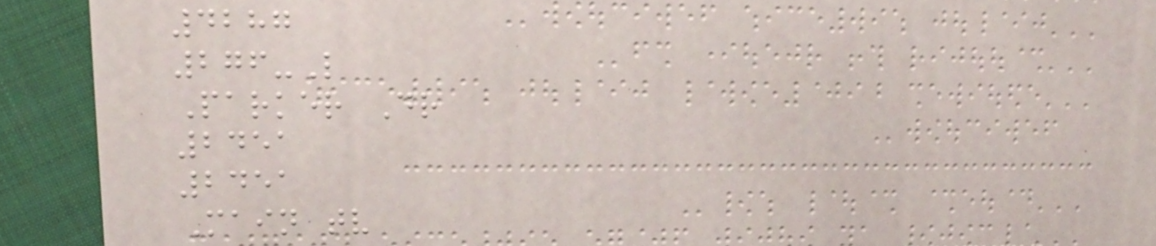4287
276-L
Parker Dr
2451
2451
Main tv
